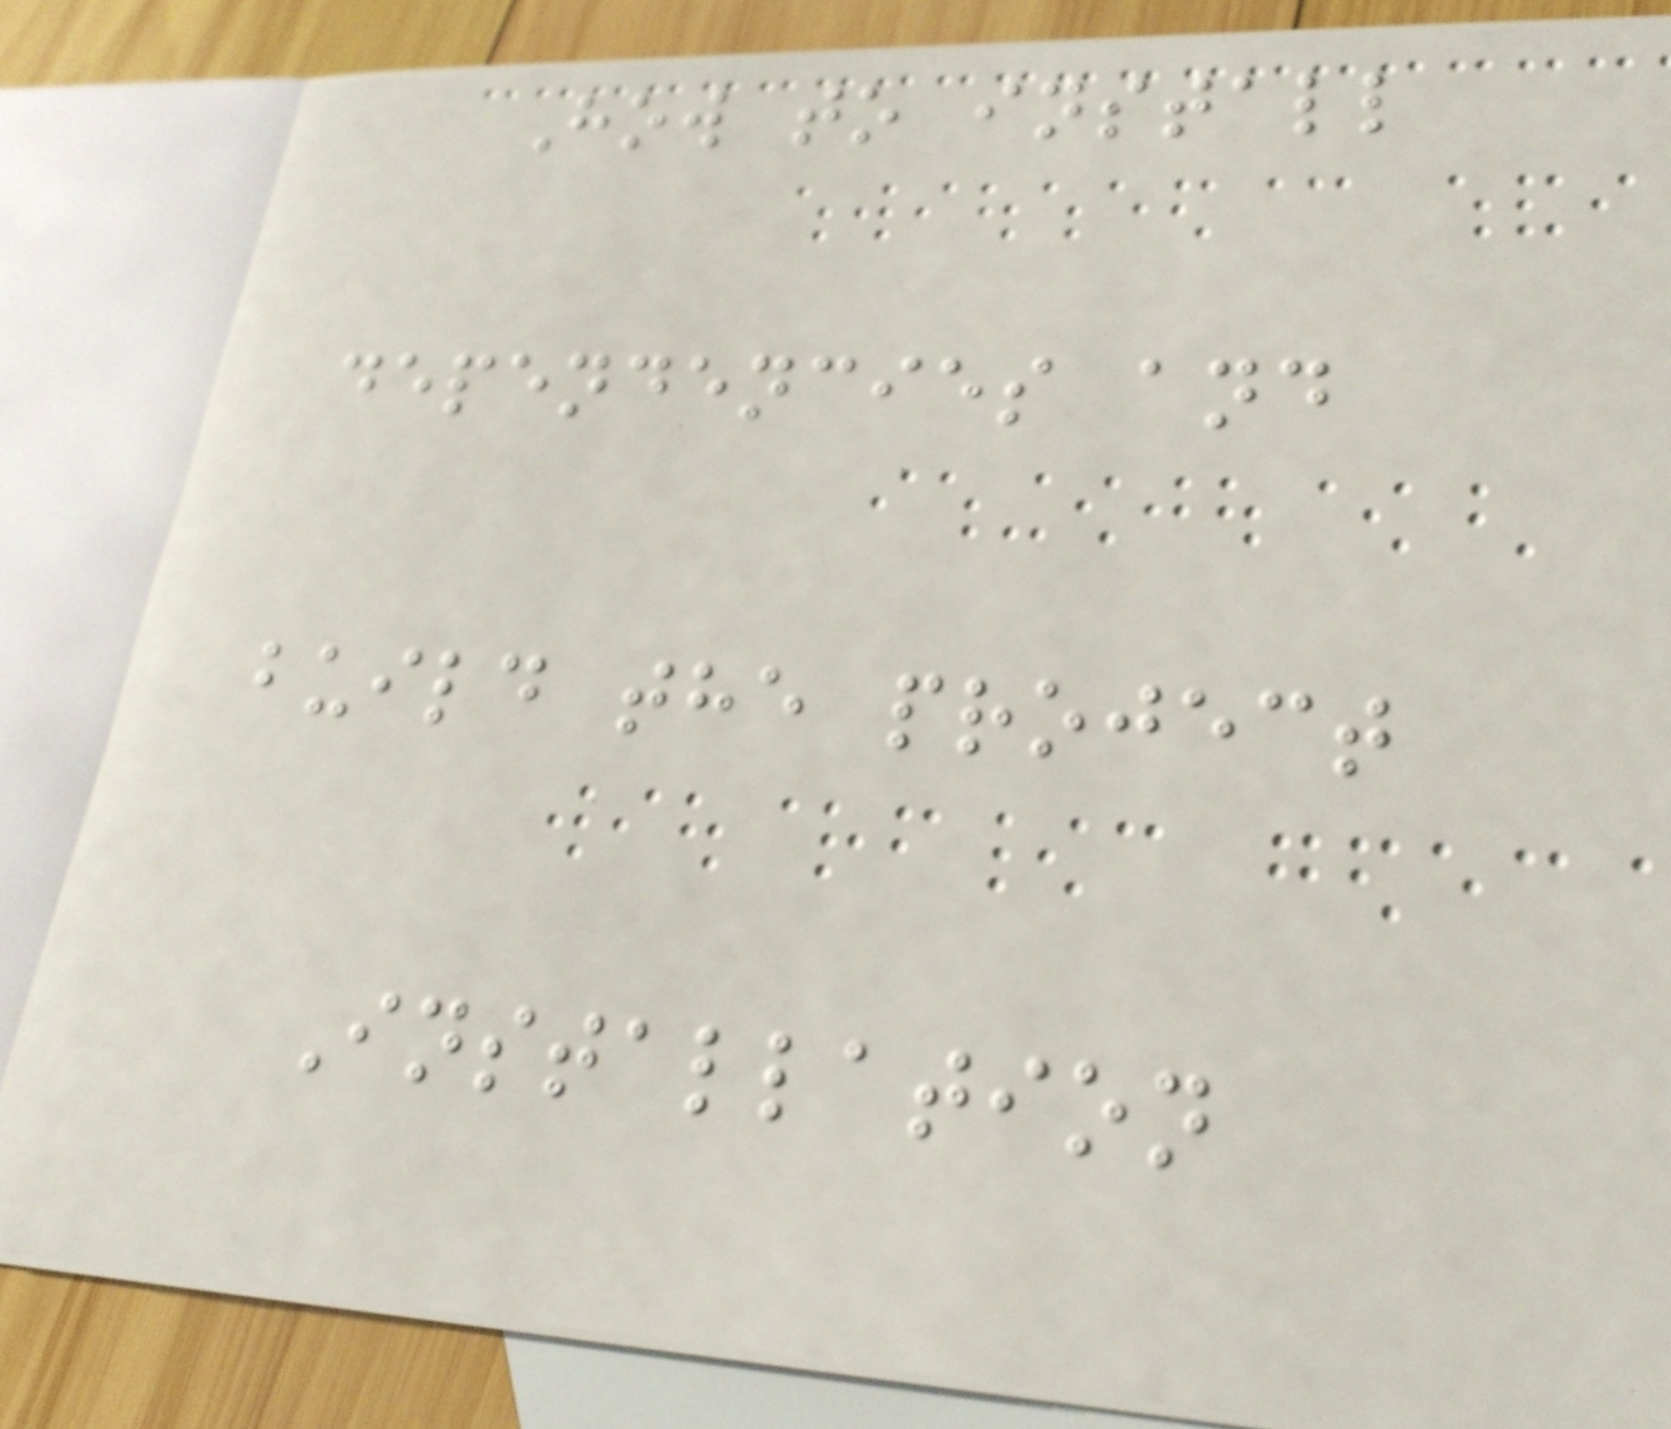How to install
dependencies and
build the project
Installation
